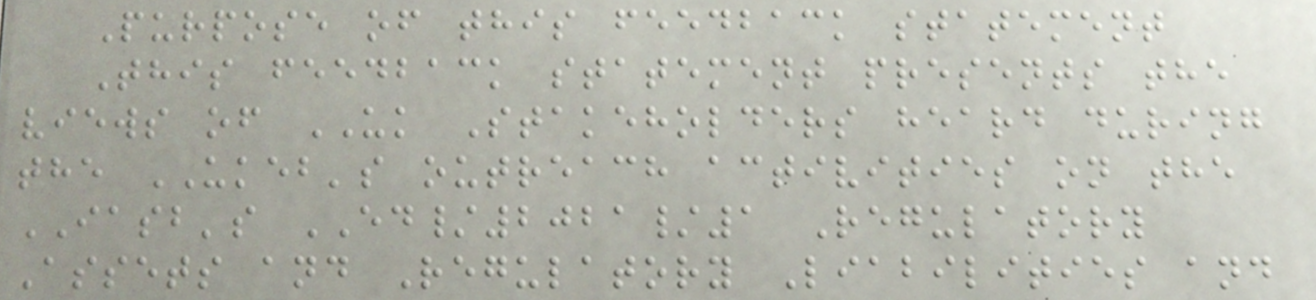Purpose of this feedback statement
This feedback statement presents the
views of UK Stakeholders heard during
the UKEB's outreach activities on the
IASB's ED/2021/1 Regulatory
Assets and Regulatory Liabilities and
